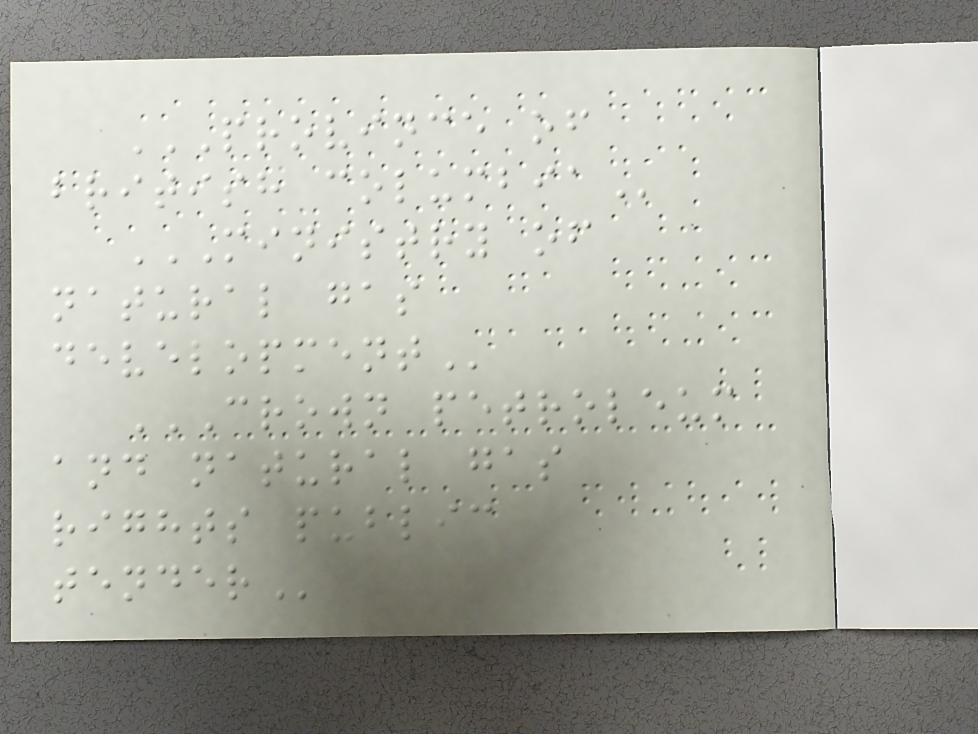PROVINCE OF
BRITISH COLUMBIA
MINISTRY OF
NATURAL GAS
DEVELOPMENT
CROWN PETROLEUM
AND NATURAL GAS
RIGHTS PUBLIC
TENDER
